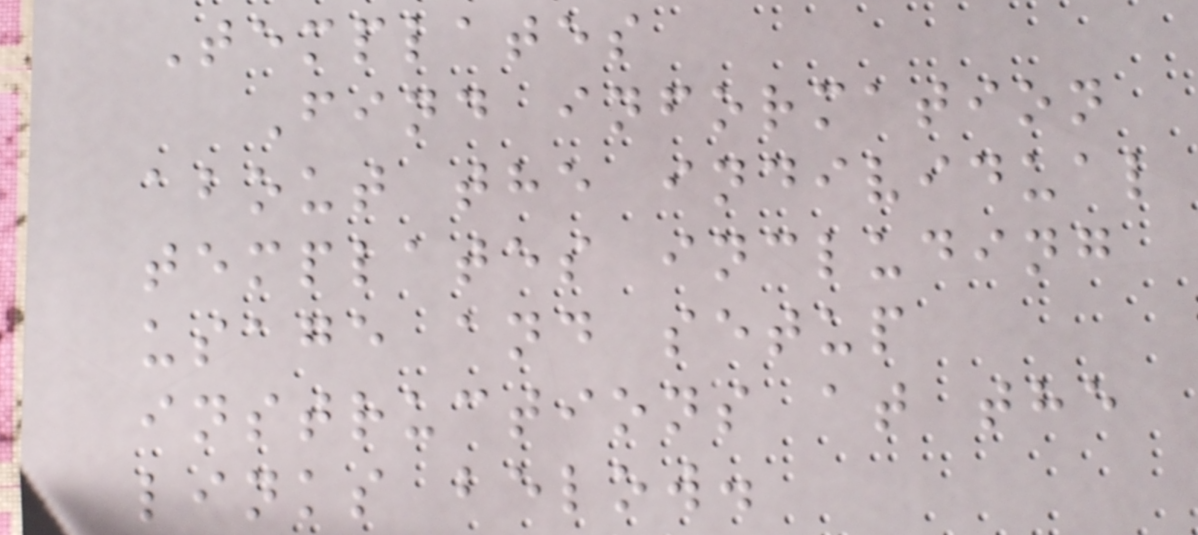Templates
Find information
about the individual
templates including
usage and setup
instructions at the
links below.
